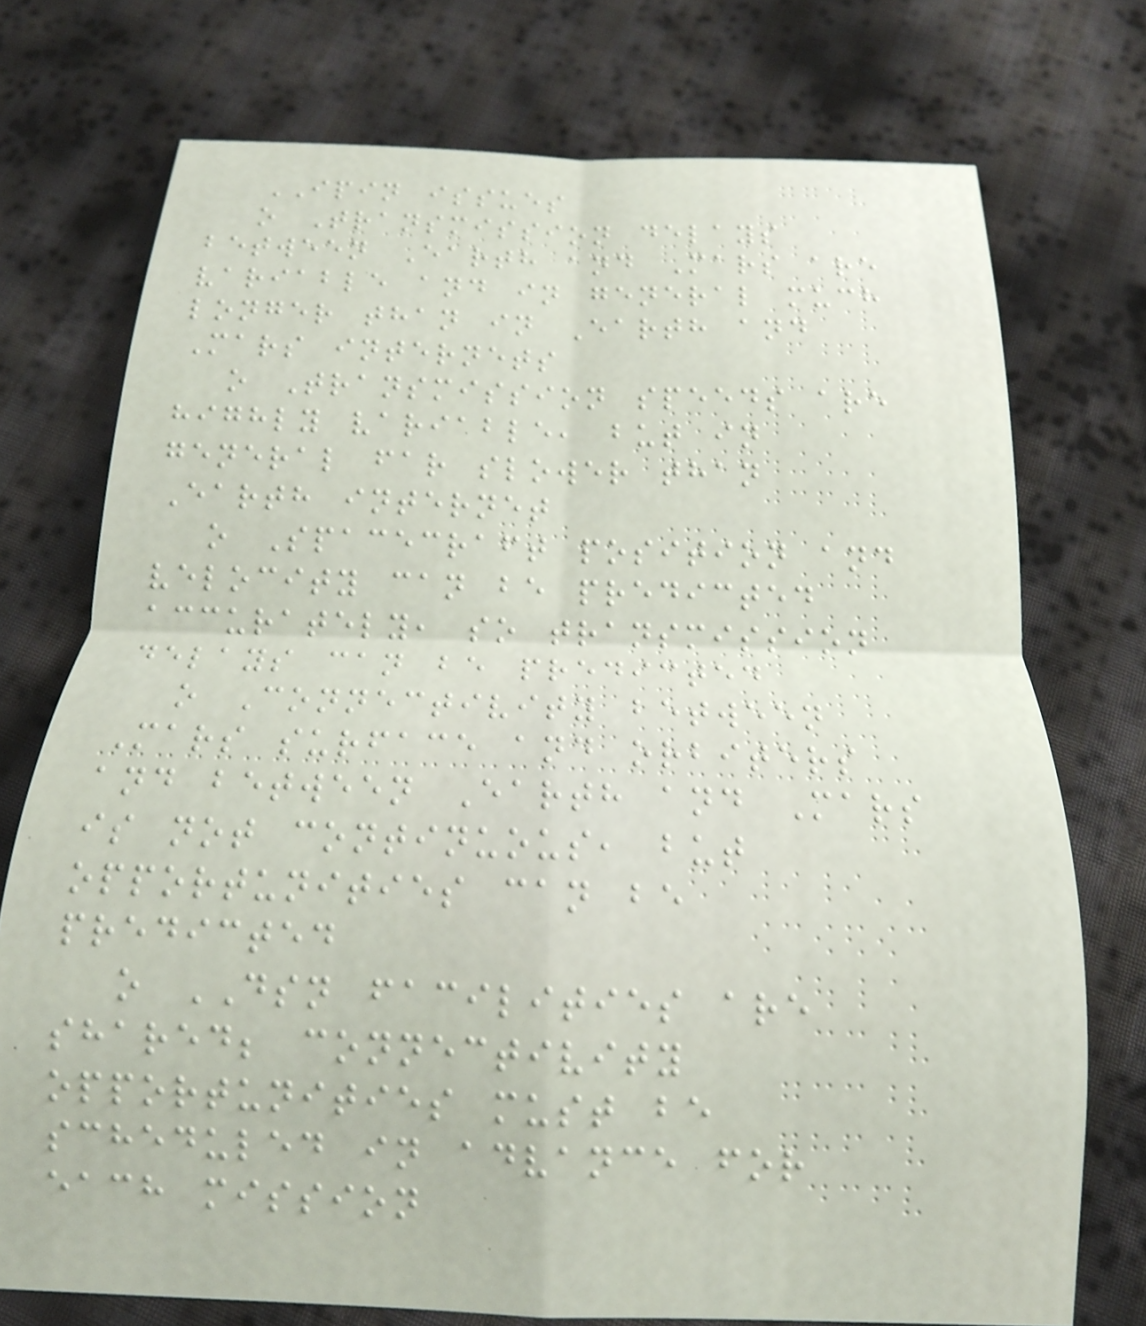IPIN issues
o Transmission delays
between Earth and Mars are
variable and in general much
longer than in Earth and
Mars internets
o Transmission speeds are
highly variable, but in
general far slower than
Earth internet
o Spacecraft position and
velocity can be predicted
accurately, so transmission
delays can be predicted
o Connectivity between
Mars surface and orbiters
and between Earth and Mars
is not continuous, but
opportunities can be
predicted
o DSN facilities are
shared; connectivity
opportunities must be
scheduled in advance for
each mission
